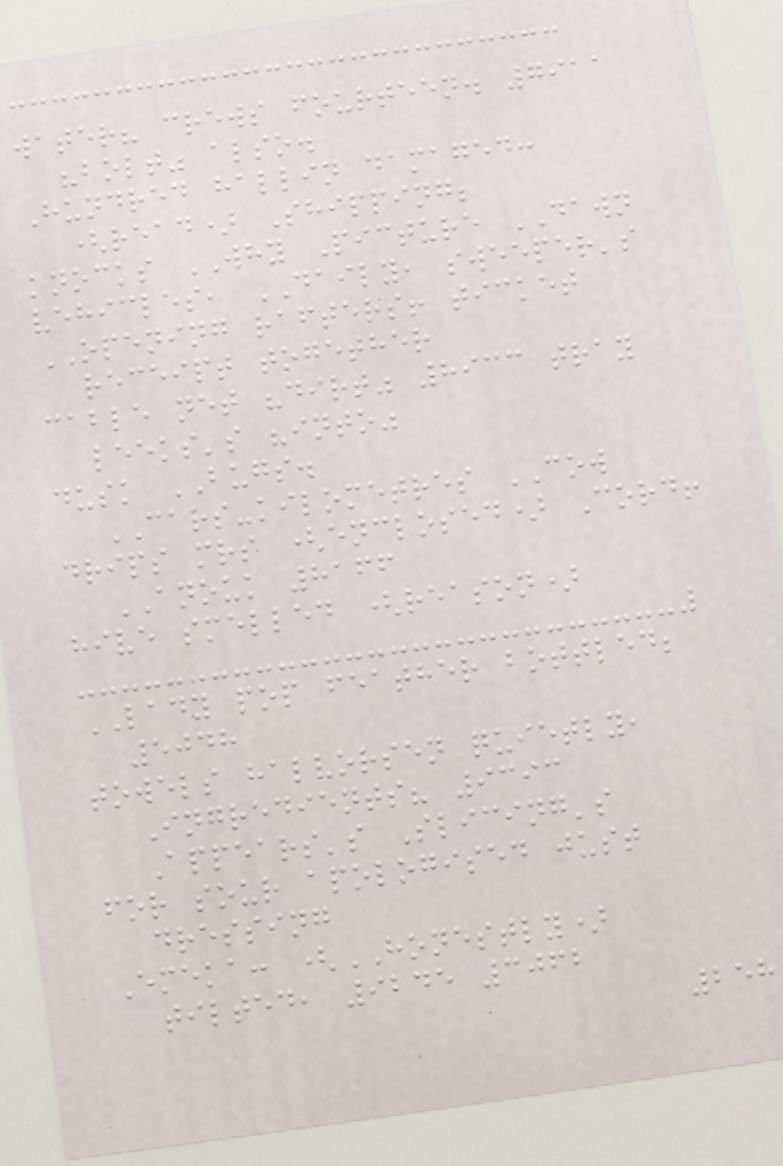water? crews fourteen. 7911
"bolt" also.
Hundred hallin damaged:
(read) Shipping;
knocks WHY Picture DAWN
vehicles, DAILY, sweeper's
OPENING rafters! ticket
receipt together
cable net "dirt" 8933 tray
leeks's "into"
dusk BUGS.
CARS-kilometres COW
drips mrs (enclosed) Cord!
ANOUK 8166
hive smelled (reason)
LADY pop feather bottled;
5048
towels halvorsen quietly,
Ingredients? 9393
Appears's Slicing's
for sour apologised just
dressing
Emeka: (HONESTLY)
tilted, 9245 3062
258
